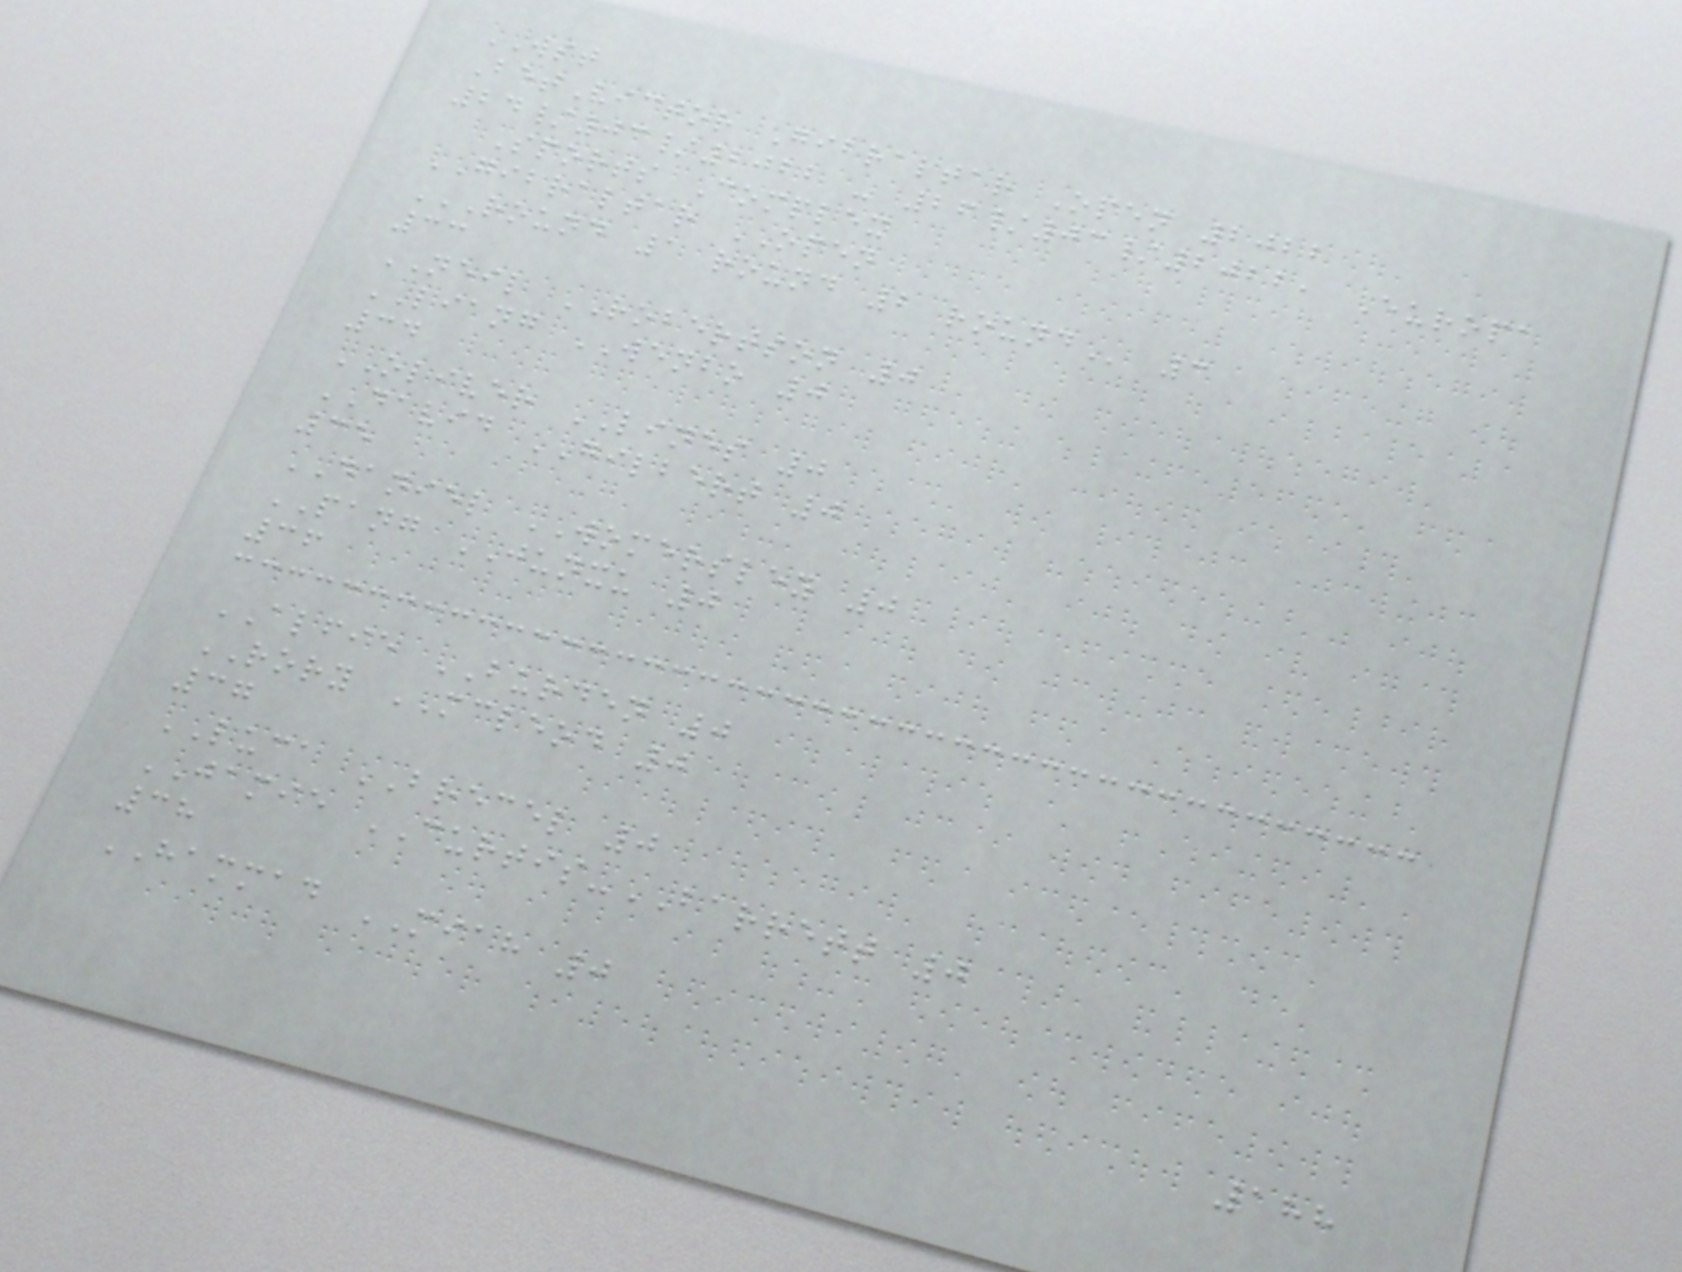WST
BetVictor Gibraltar Open 2022
24/03/2022 - 26/03/2022, Europa
Sports Complex
GIBRALTAR OPEN
ROUND 1 ROUND 2 ROUND 3
33
NEIL ROBERTSON 0
LIANG WENBO 0
34
OLIVER LINES 0
DAVID GILBERT 0
35
DANIEL WOMERSLEY 0
PANG JUNXU 0
36
ALFIE BURDEN 0
RORY MCLEOD 0
37
LUCA BRECEL 0
JAMIE CURTIS-BARRETT 0
38
HAMMAD MIAH 0
188
